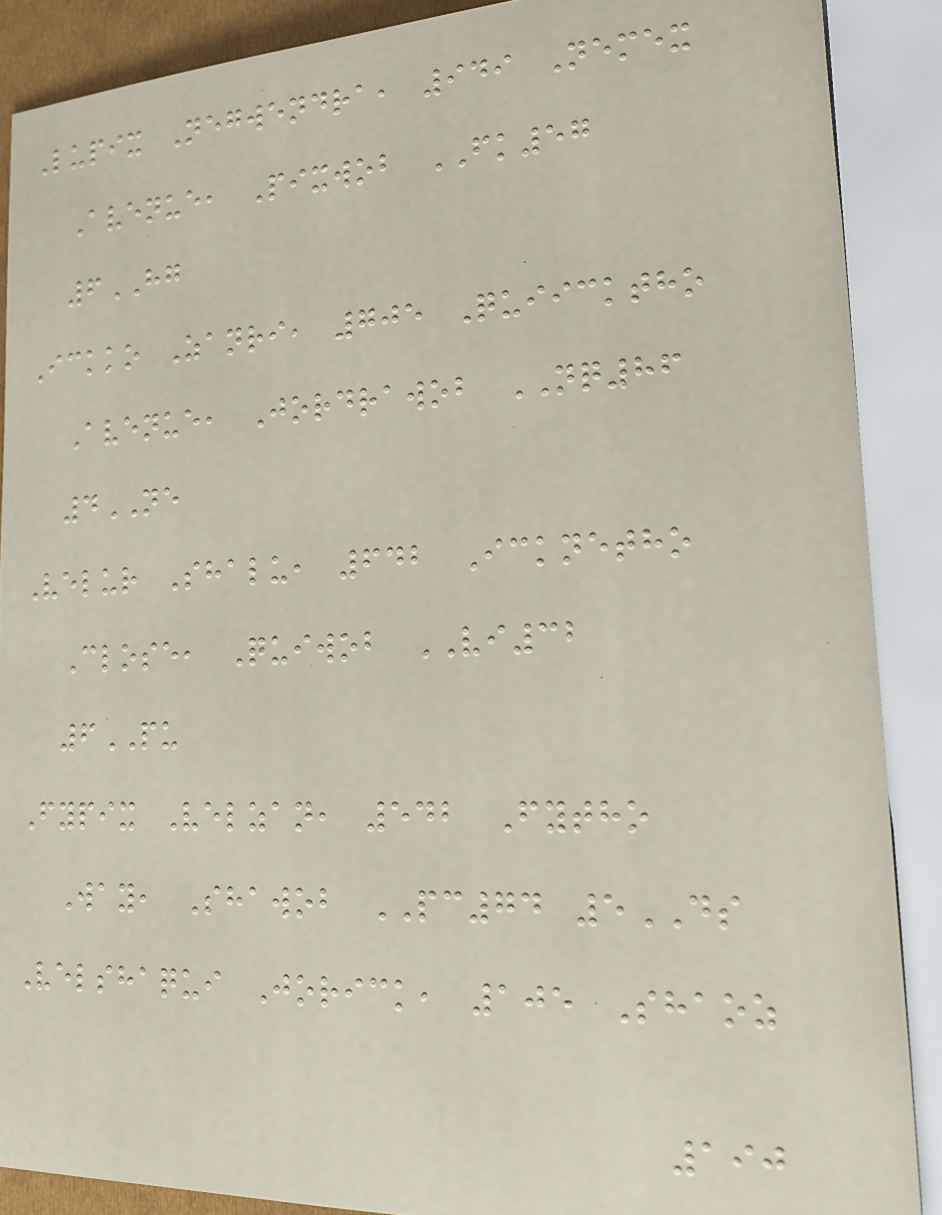Lupix Negwendra, 949 Nemex
Avenue, Pixwob FK57
6HG
Ickko Zanri, 705 Quiicktho
Avenue, Jordrawob NQ86
4NE
Velur Shalu, 642 Icknetho
Close, Quiwob VI32
6PU
Fypix Velzan, 542 Fytho
Way, Shawob PC74 5DS
Velshaqui Jorick, 105 Shaoz
190
